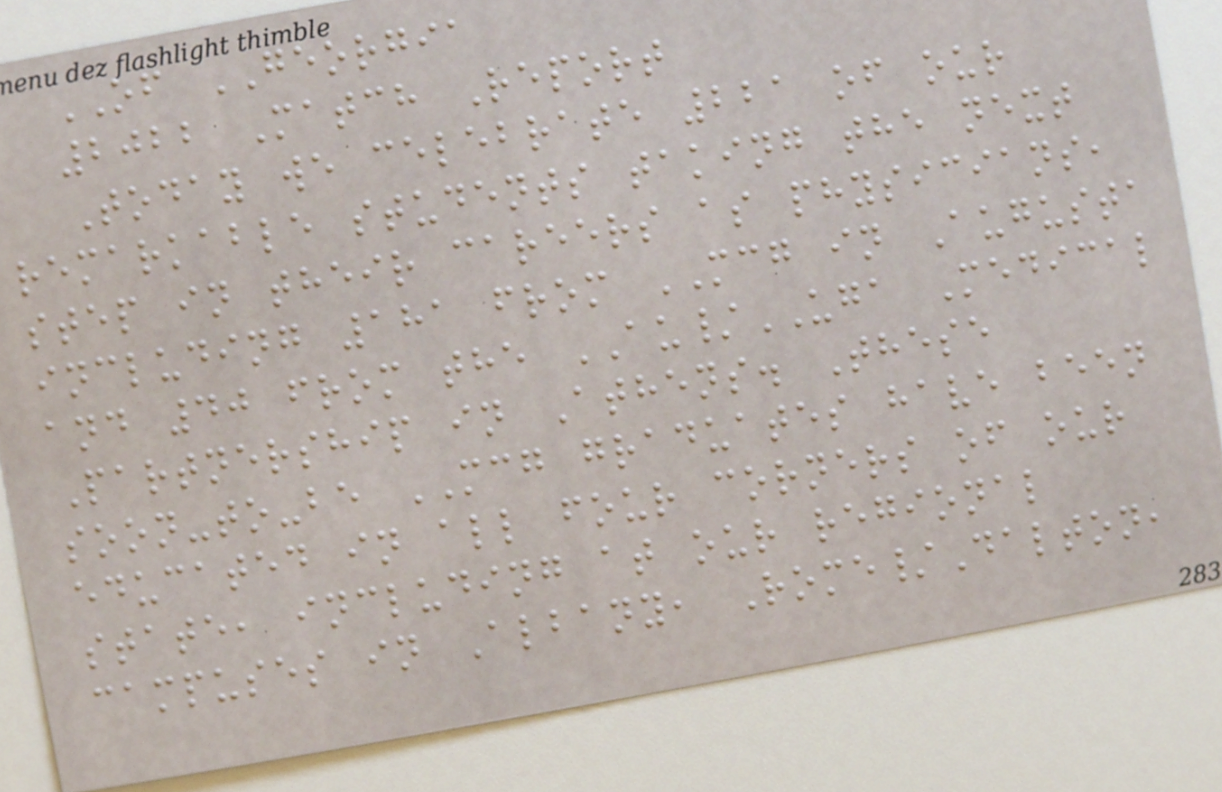OF GEORGIA
2022 Match Report
Today we celebrate 221 of our
remarkable students taking the next
step in their careers as physicians,
including 181 from MCG in Augusta
and 40 from the AU/UGA Medical
Partnership in Athens. These
soon-to-be MCG graduates have been
educated in all four corners of our
state, including at our regional
campuses in Albany, Rome/Dalton,
